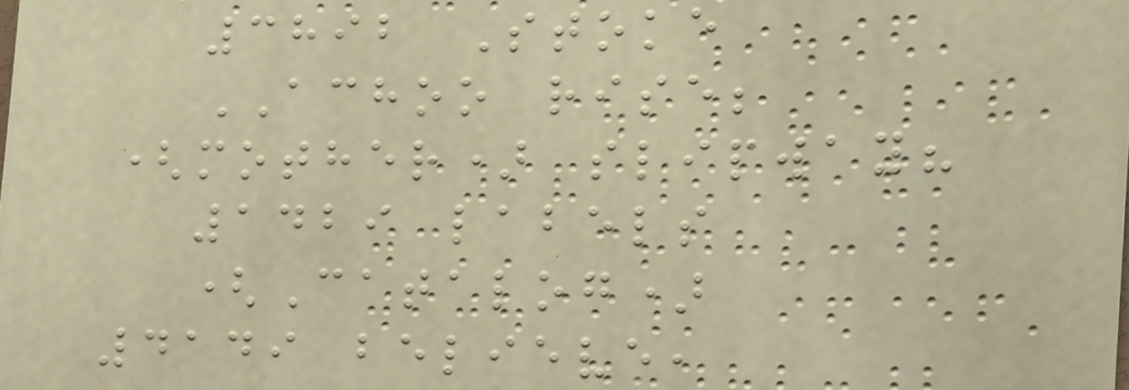3892 Stoke
ACHOO rise;
(mother) slipway?
1429 labels
(Catalog)
4149 believe,
